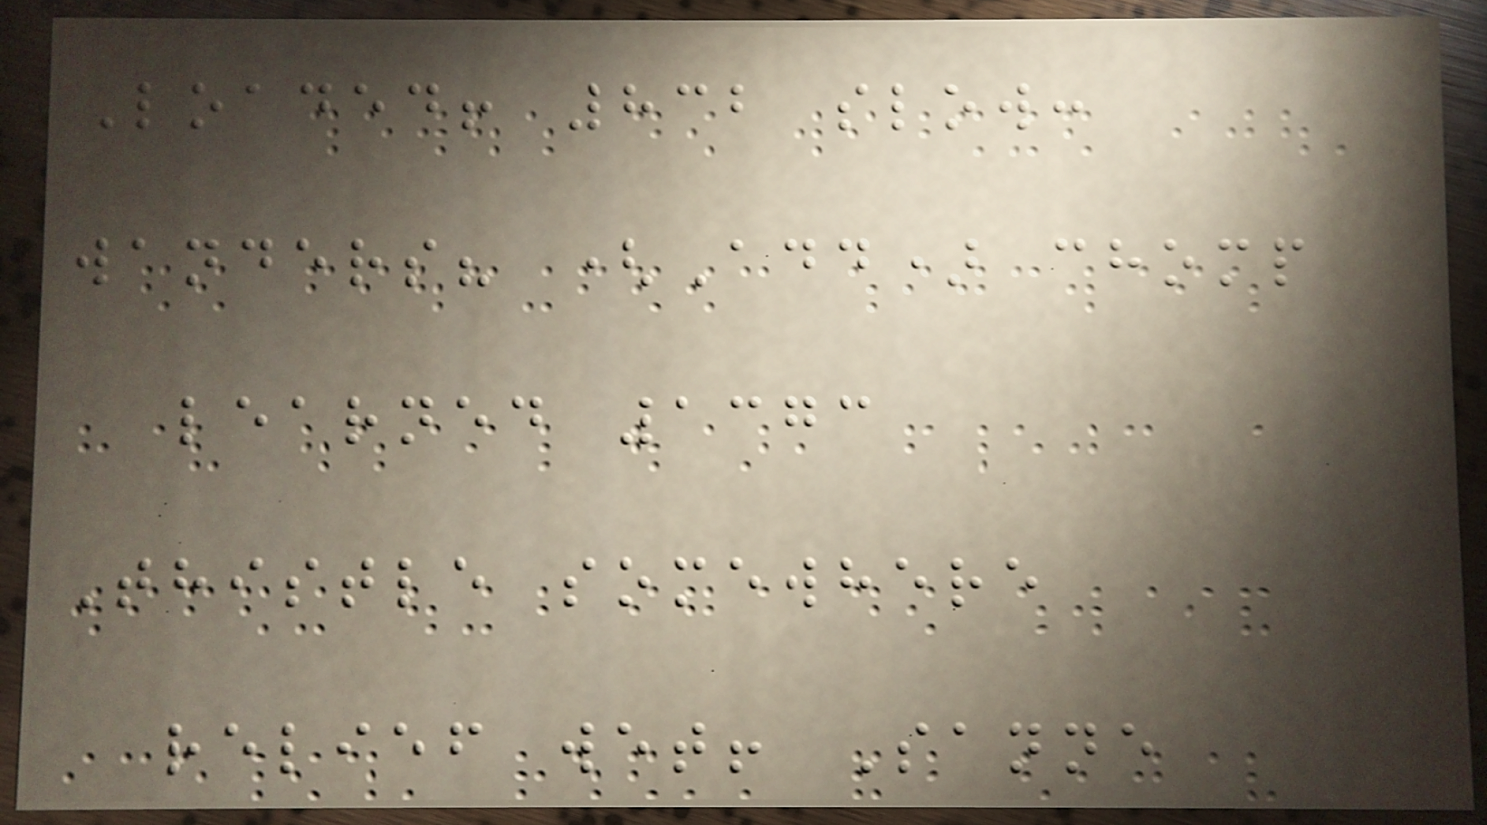Loaded! 832 slow:
wanders? (Add) chomp
learned 1373
Thistle somewhere
relief wet! Sanne
